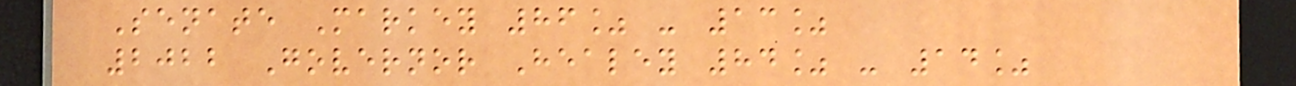Senate Markey 86% - 13%
2022 Governor Healey 84% - 14%
